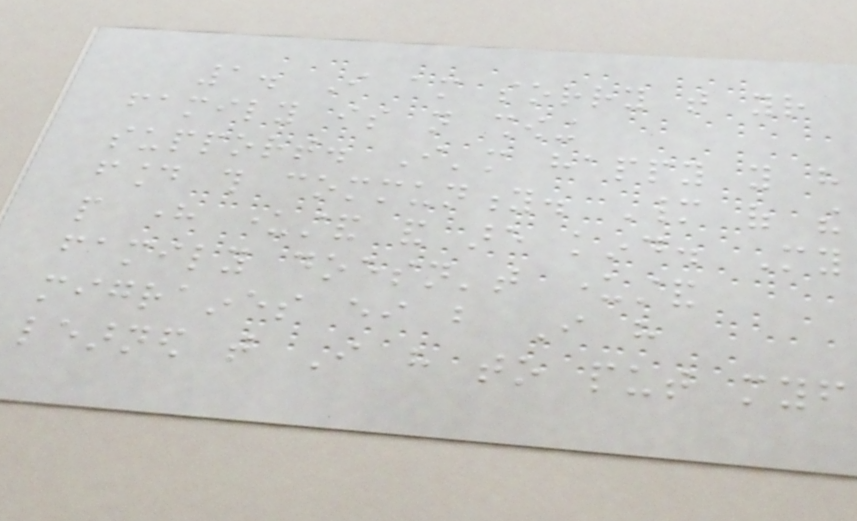1. I am sorry that your
family is not showing
support. I'm happy you have
found this community. Many of the
people here understand and are kind. My
family doesn't understand
migraines either but I have
learned that I have to put myself
